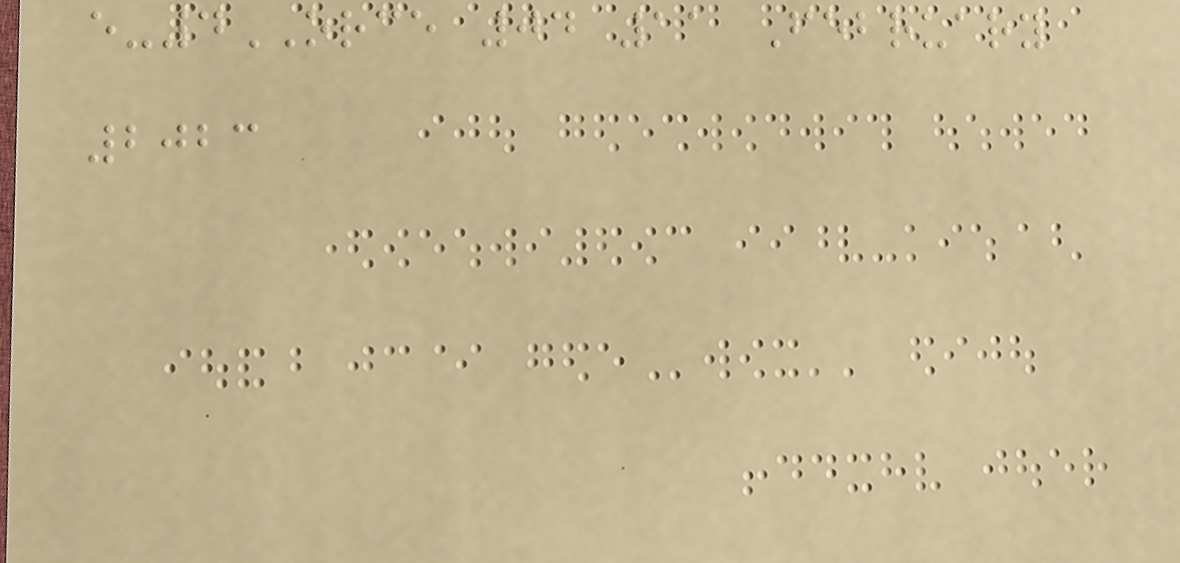e-4ORCE 04 11 February
2023
